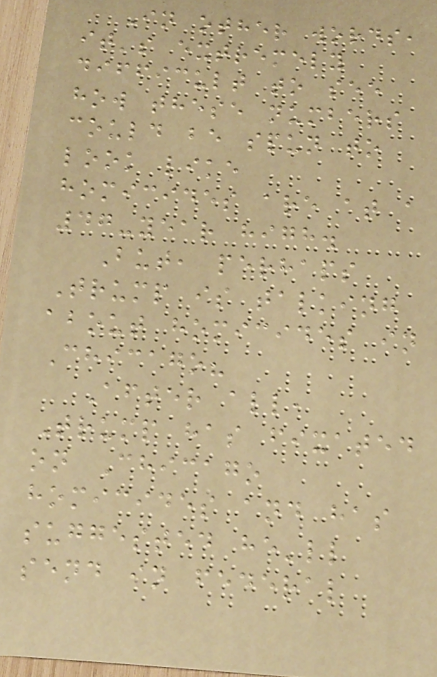In other words,
it's extremely
difficult to see
how these numbers
could be spun to
look like
homicides are at a
47-year high.
But, perhaps
Trump is talking
about homicides in
Chicago?
After all,
Trump has fixated
on Chicago
homicides and has
suggested he'll
send in federal
